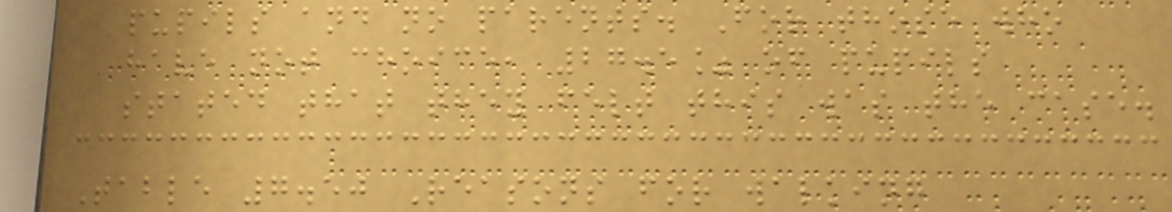pupils and no parents. For those who
have not choice, 27.5% of pupils
stated that they felt this was the case.
Table 7.50 Reasons for walking
